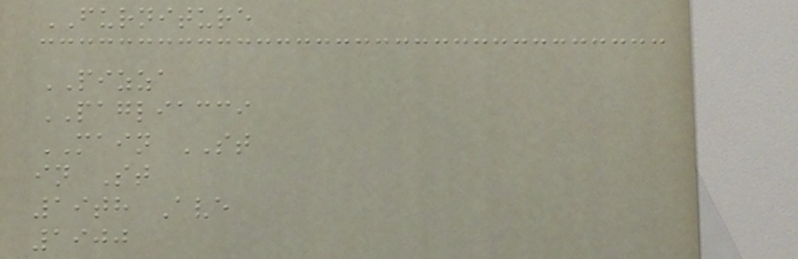FURNITURE
PIZZA
PAGLIACCI
MAIN ST
in St
19th Ave
1900
